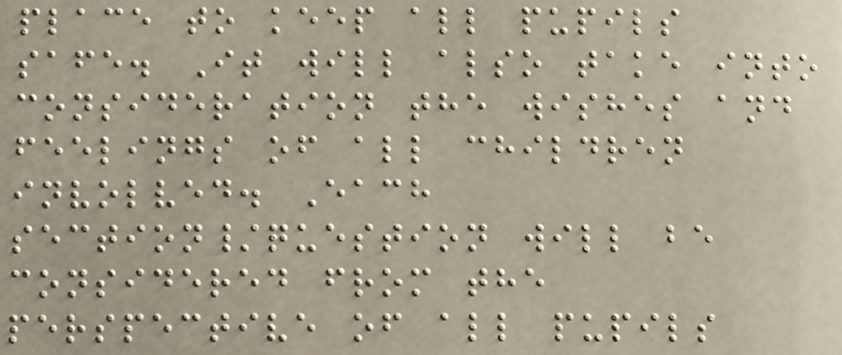place to keep all pupils
safe. It will also take into
consideration the wishes and
feelings of all children
involved. Each
section/question will be
considered from the
perspective of all pupils
